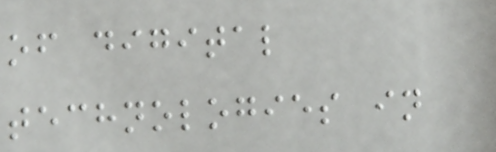of digital
technologies in
